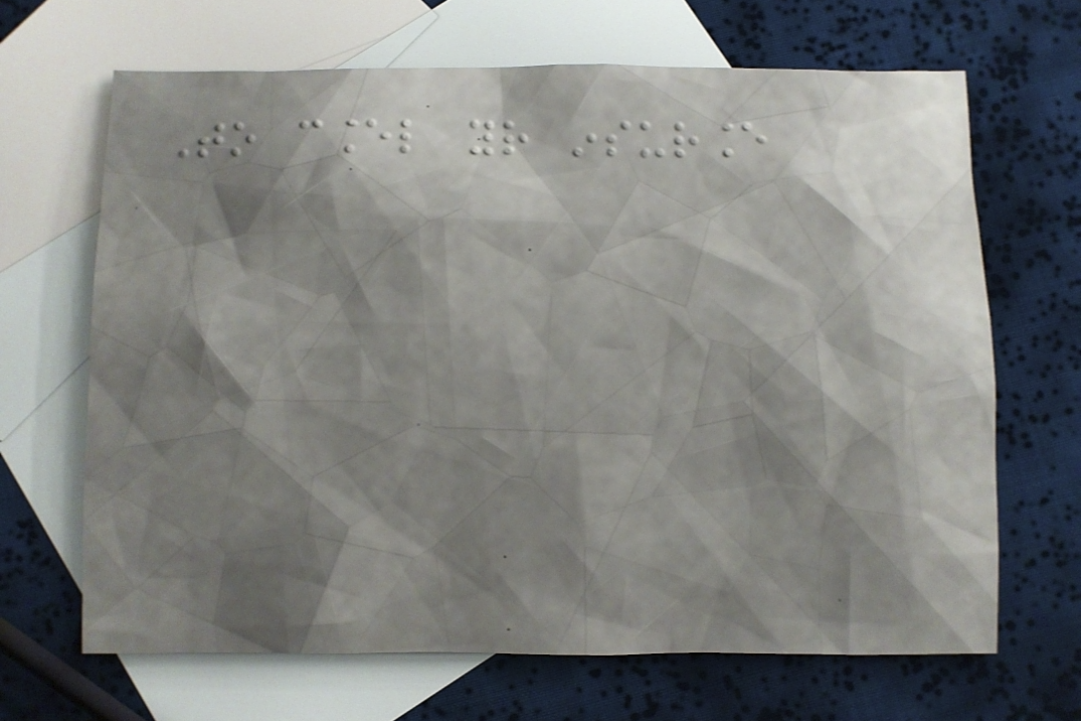To cancel your insurance
